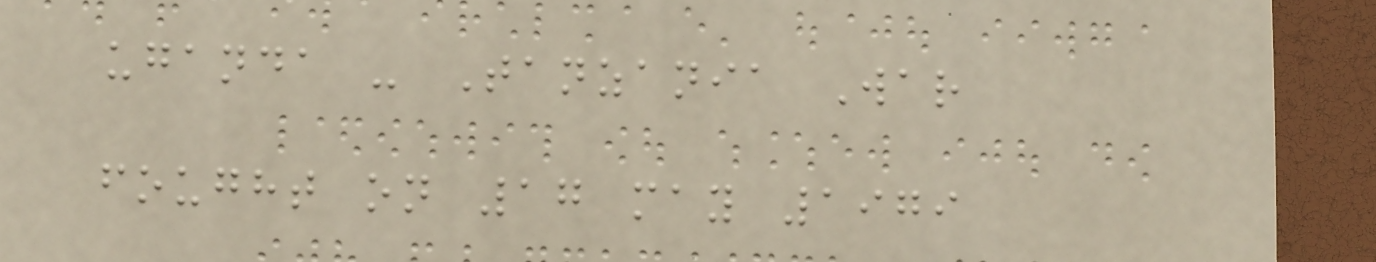uganda - Tanzania War
fought on 17 may 1979
